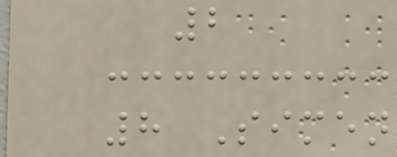2
8 Simen
